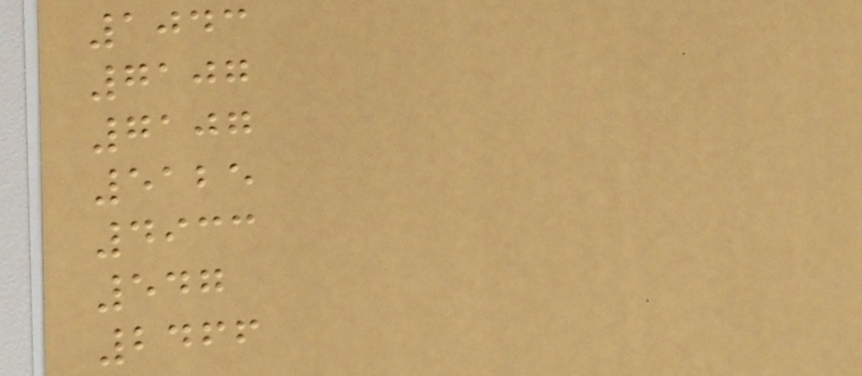1043
7107
7107
5125
4933
547
2466
